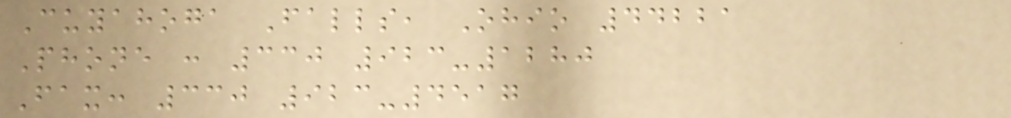Cuyahoga Falls, Ohio 44221
Phone : 330 923-1280
Fax: 330 923-4517
